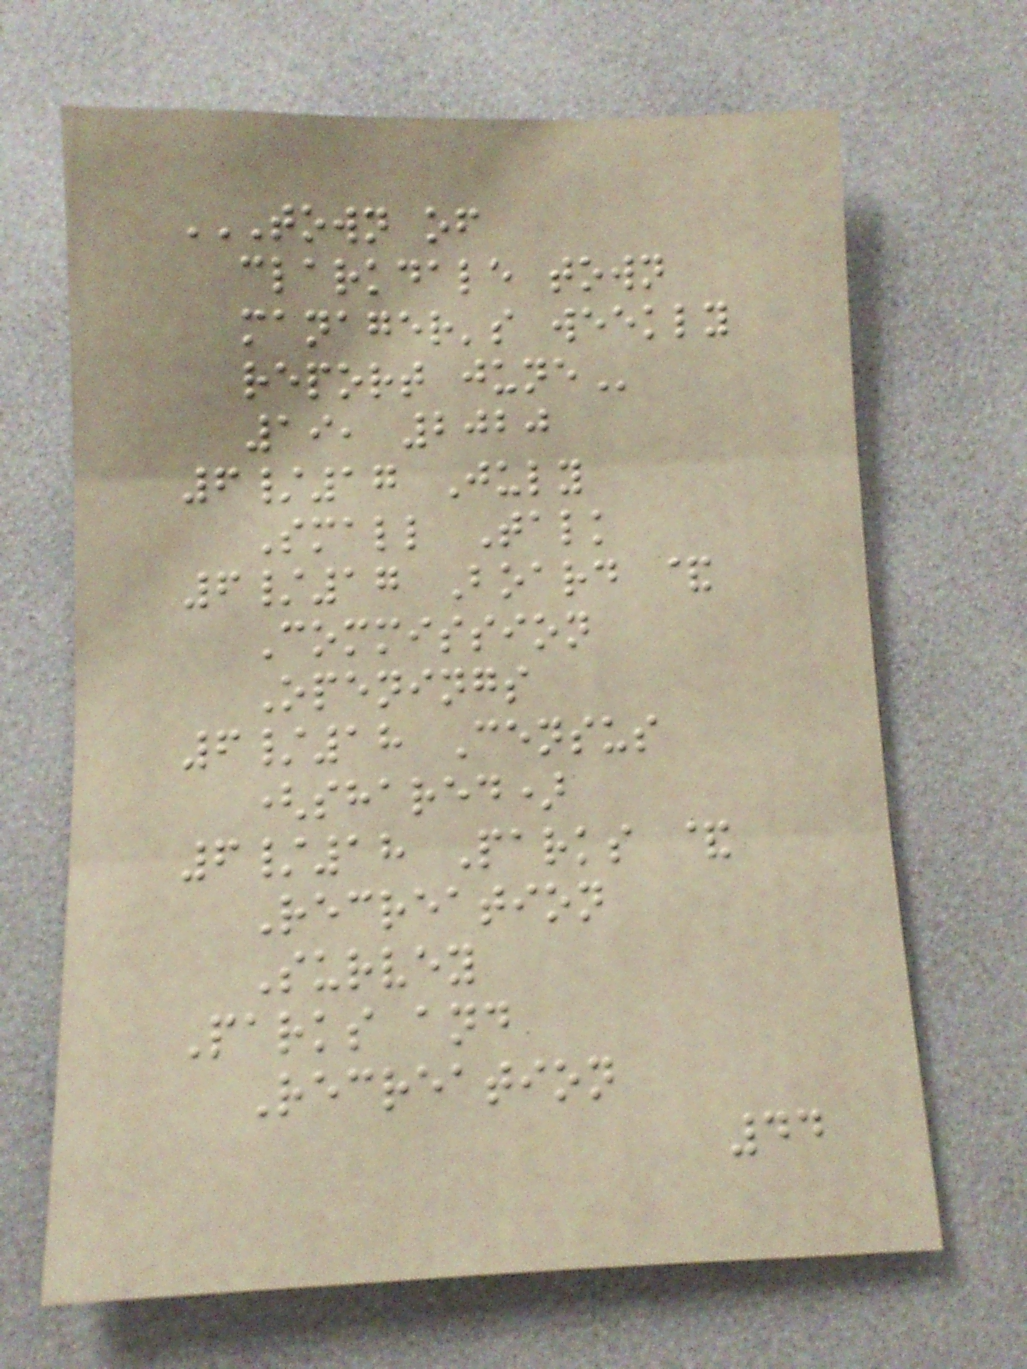TOWN OF
CLARKDALE TOWN
MANAGER'S WEEKLY
REPORT JUNE
19, 2020
6/17 July
Small Talk
6/17 Board &
Commission
Openings
6/18 Census
(shared)
6/18 Parks &
Recreation
Survey
Parks and
Recreation
44
